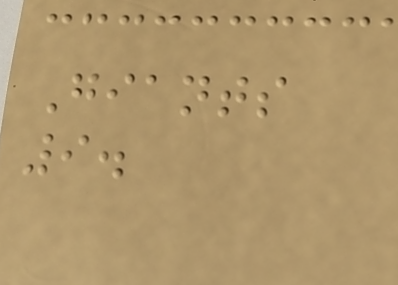Giants
9.
